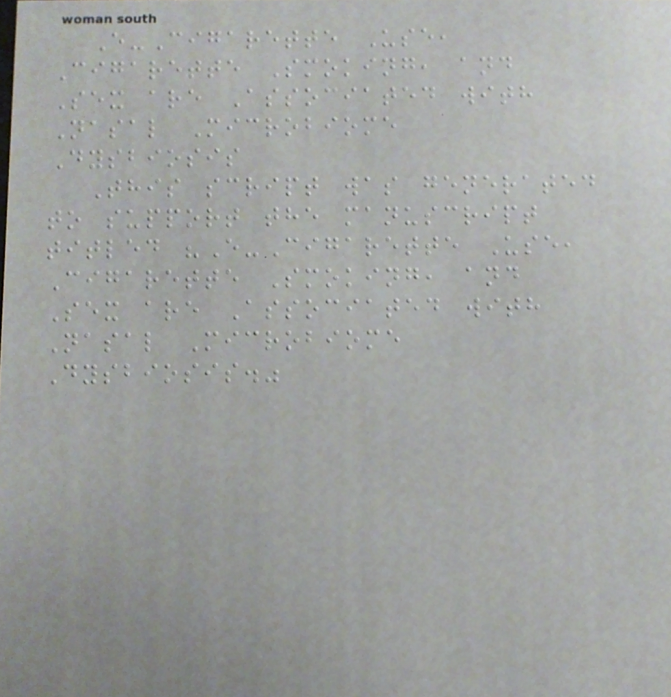E-Cigarette Use,
Cigarette Smoking, and
Sex are Associated with
Nasal Microbiome
Dysbiosis
This script was generated
to support the manuscript
titled "E-Cigarette Use,
Cigarette Smoking, and
Sex are Associated with
Nasal Microbiome
Dysbiosis."
